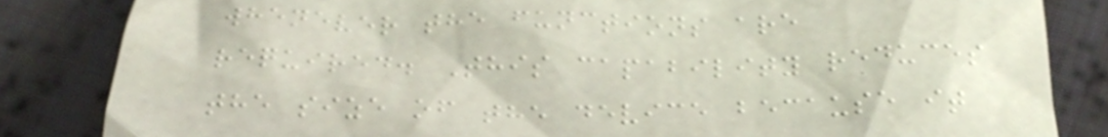whenever the functions are
required. This capability reduces
the size of the device because it
